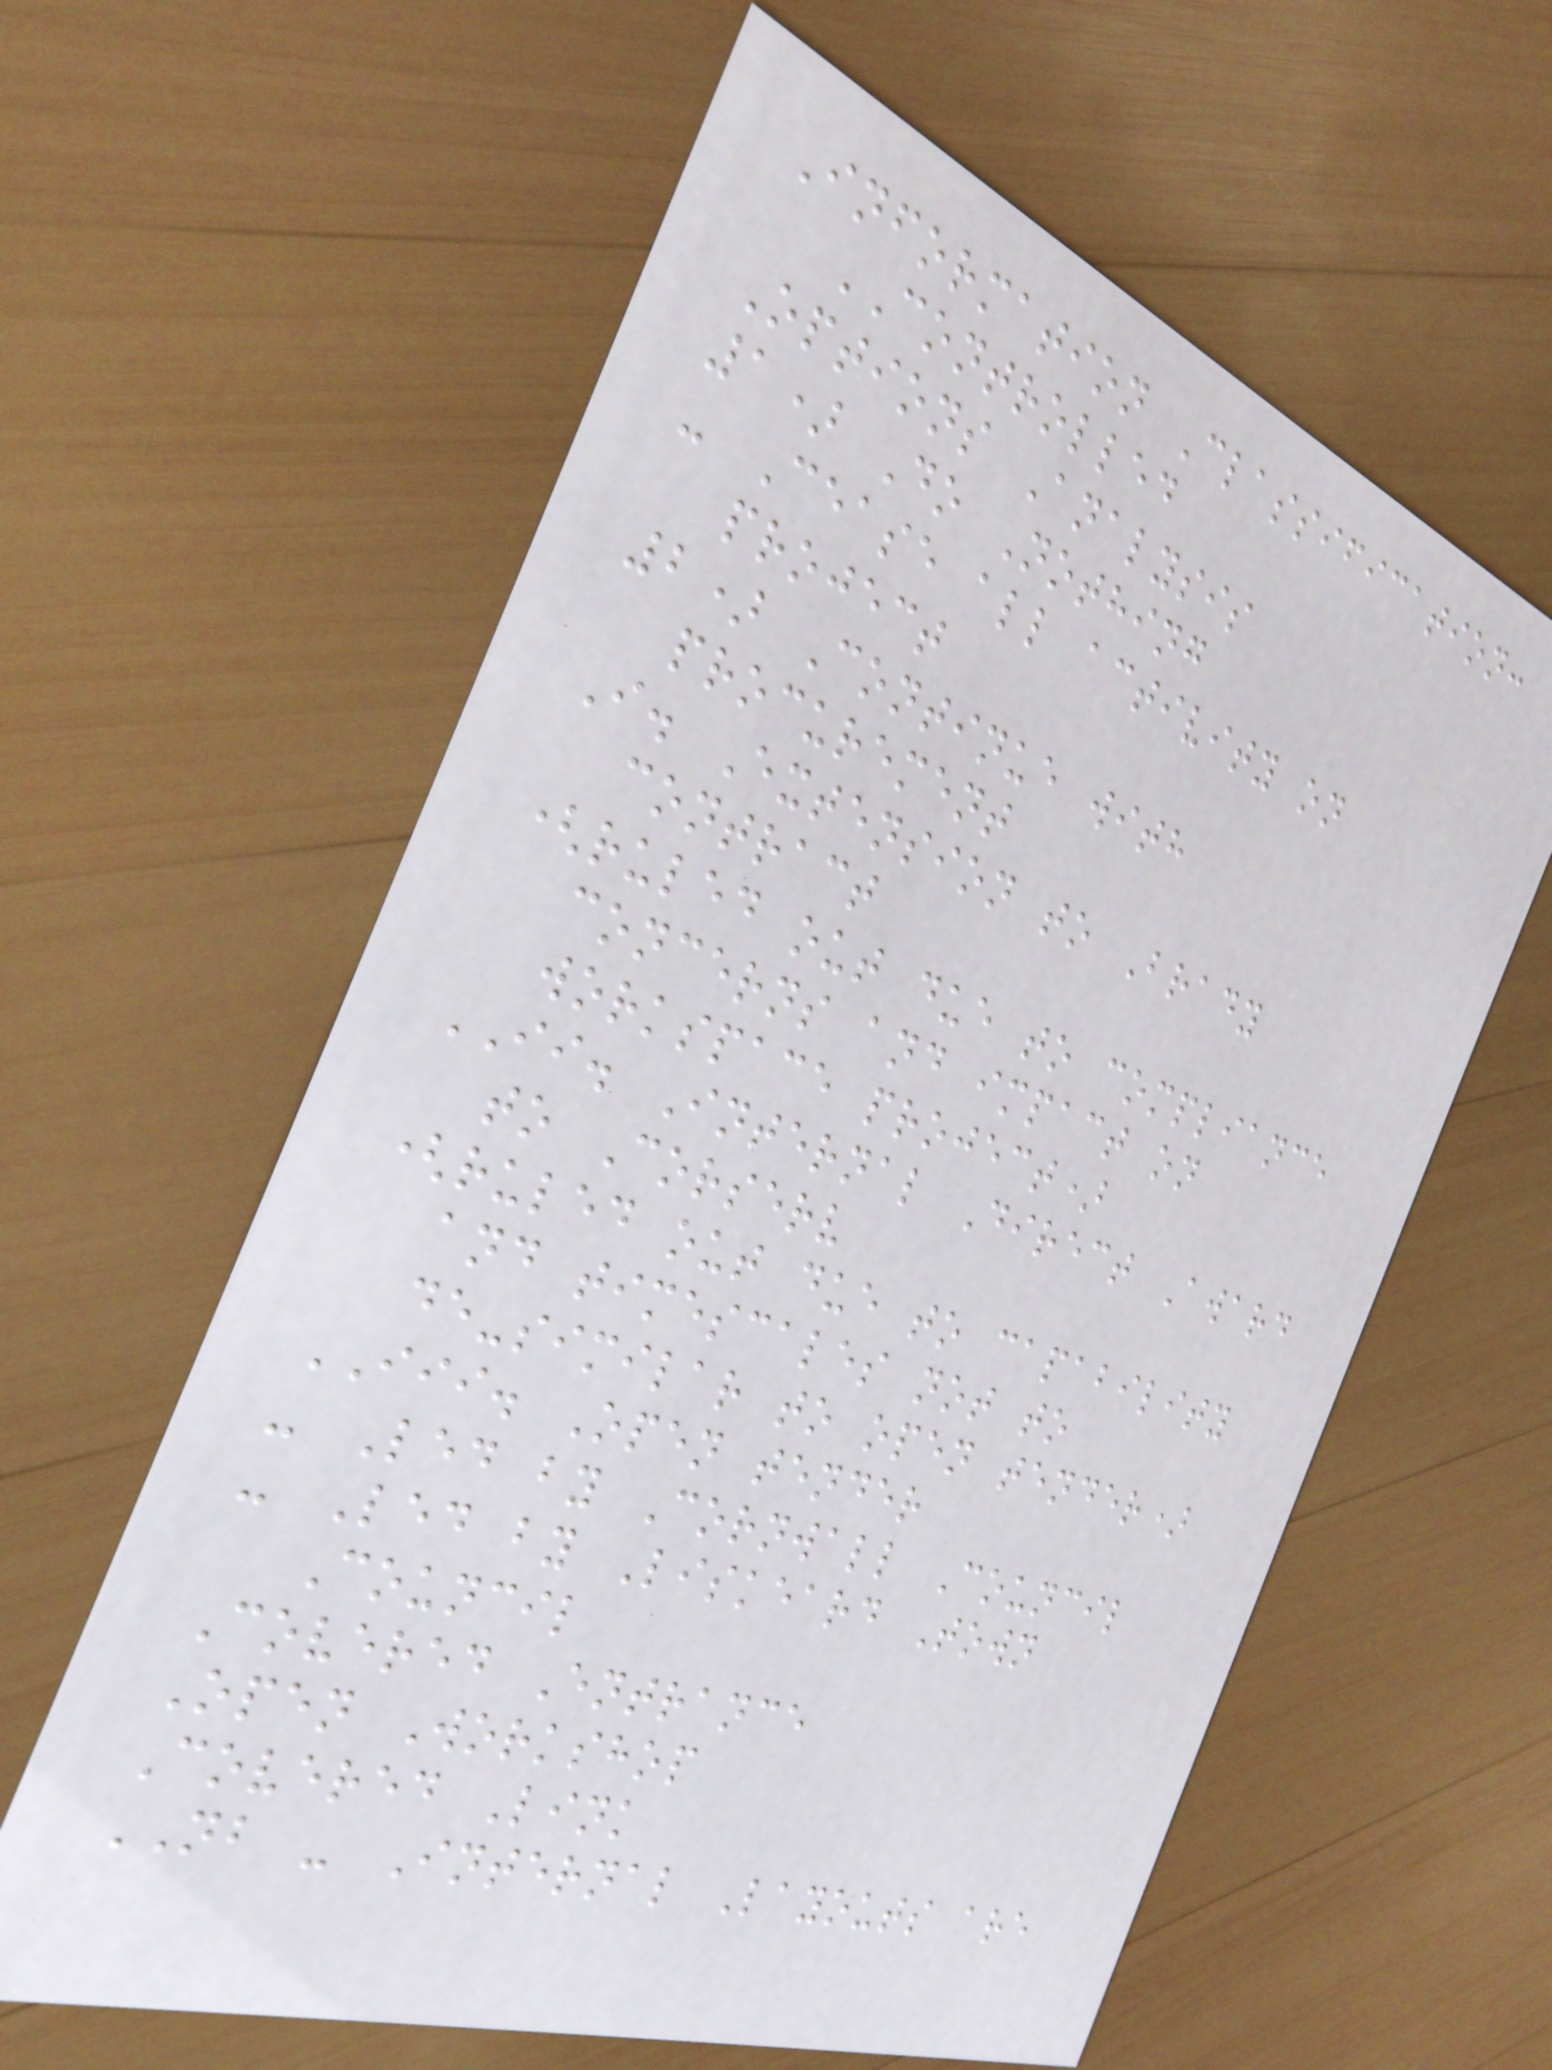Information Classification:
CONTROLLED
Options Analysis
1) Do Nothing
- Cease all activity on
project
2) Continue with
procurement
I. Extension to Brady
contract
(ruled out due to compliance
concerns and impact on
workspace project)
II. Internal Direct Award
to Corserv
(ruled out due to capability
and timescales not to
de-similar to open tender)
III. Open tender
- Led by Cornwall Council
- Led by Liskeard Town
Council
Covered Entrance
Open Workshop
Covered Link
NB - Internal Layouts are
